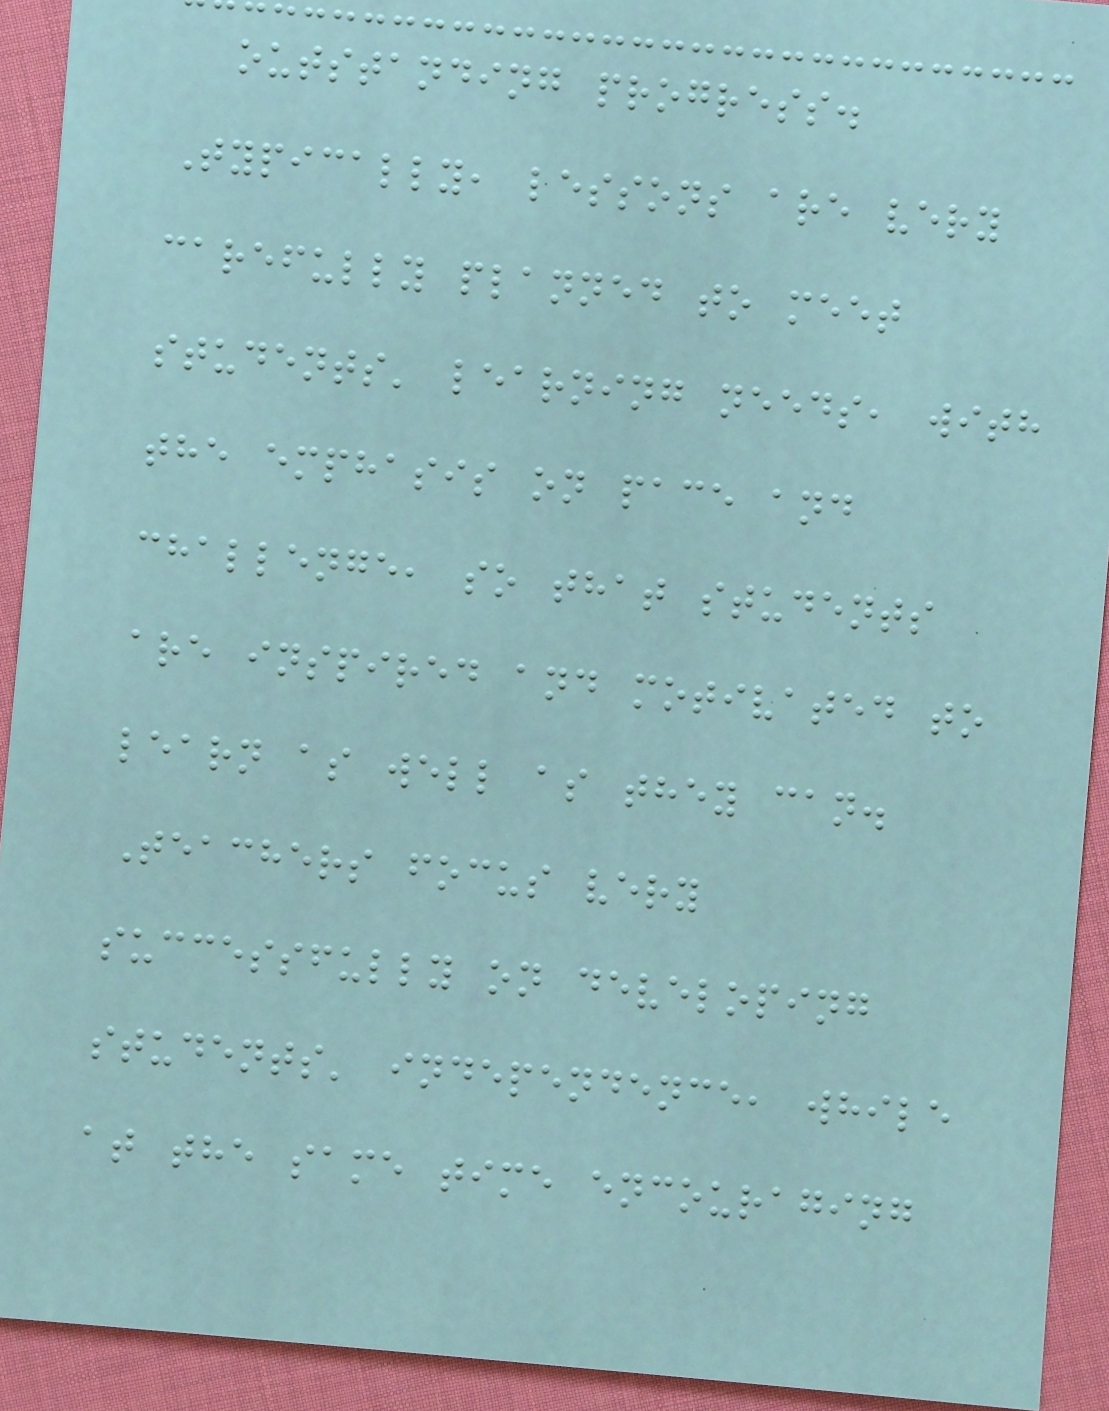outstanding progress.
Typically, lessons are very
carefully planned to meet
students' learning needs, with
the emphasis on pace and
challenge, so that students
are inspired and motivated to
learn as well as they can.
Teachers focus very
successfully on developing
students' independence, while
at the same time encouraging
